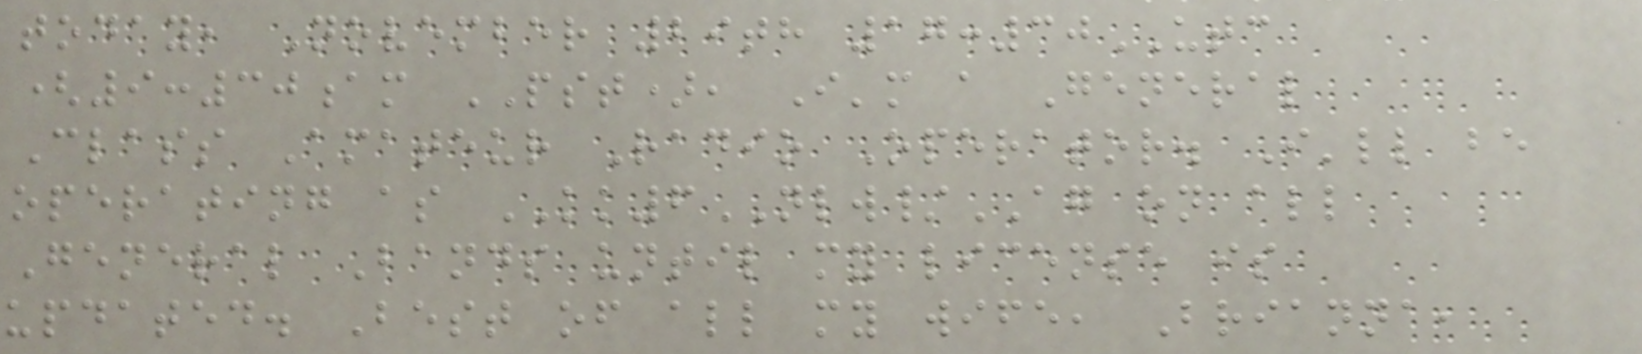today, November 29th 17:30UTC
(9:30am PST), I'm a General
Class Amateur Radio Operator. I'll be
operating as KK6NLW/AG on all
General Bands until my license is
updated. Best of all my wife, Brianna,
